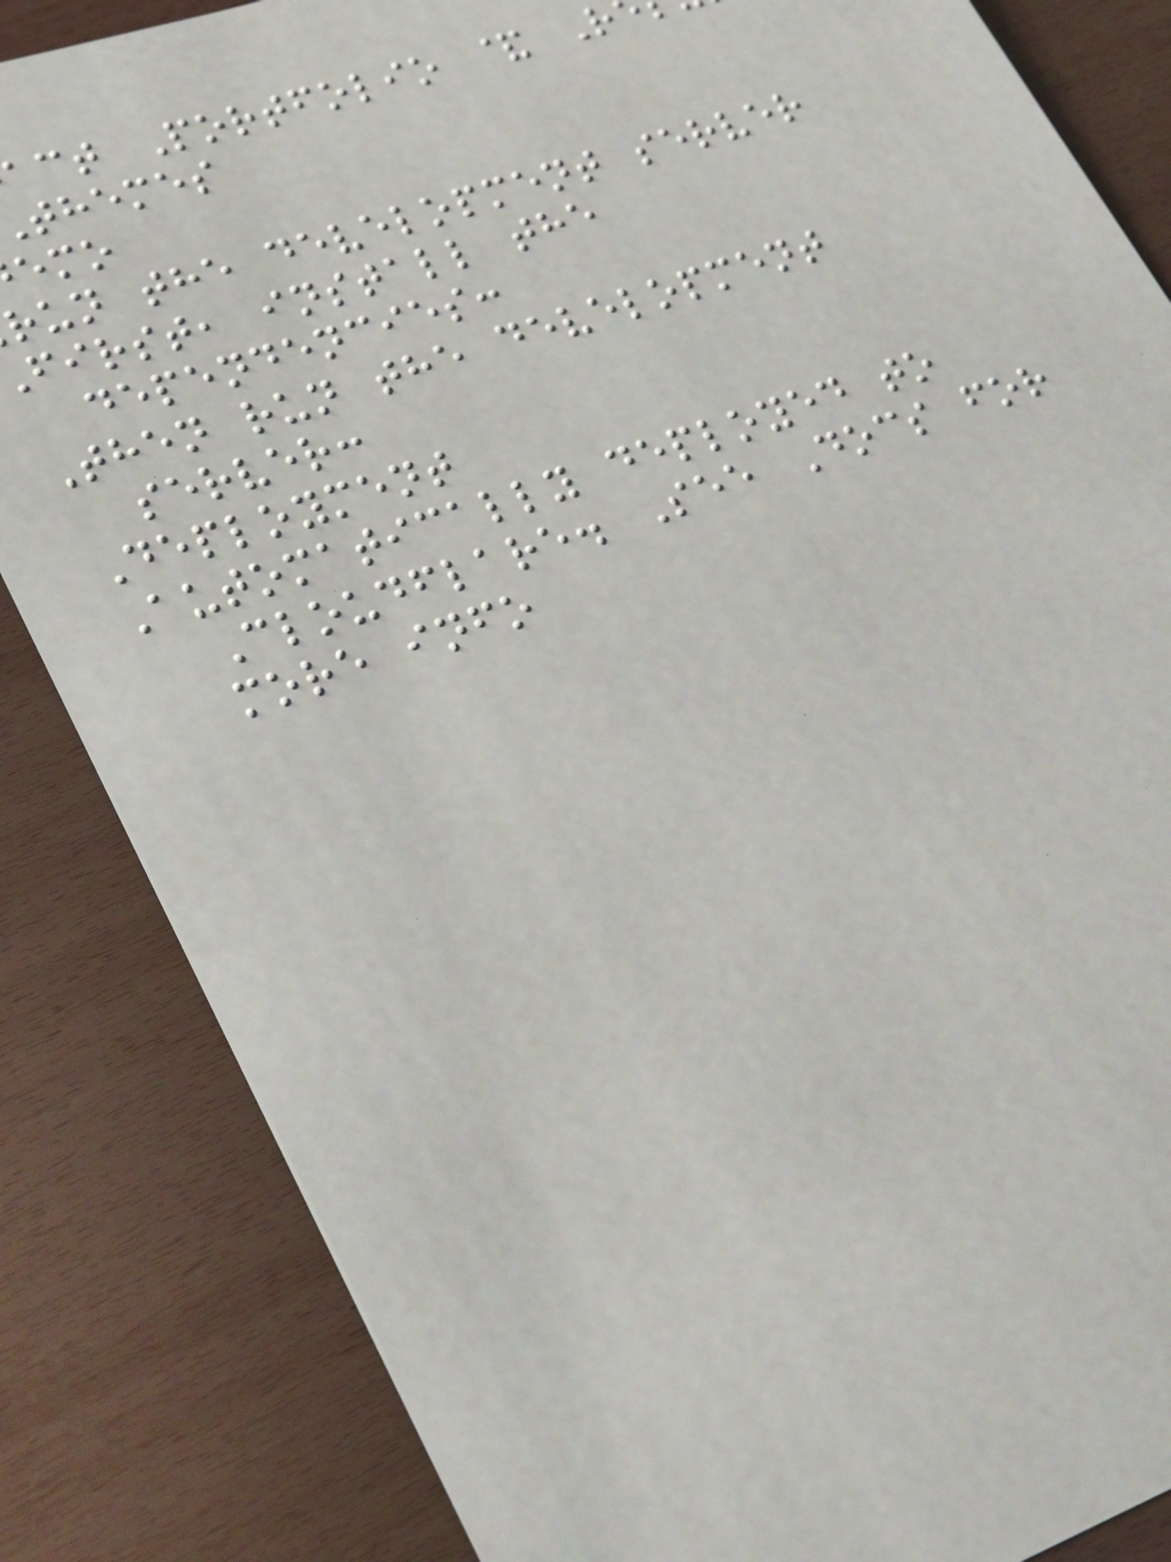act Portfolio & R
themes
run the development server
first, install the
dependencies:
Then run the development
server:
Deployment
Automatically deployed to
Cloudflare. See Docs for
more info
